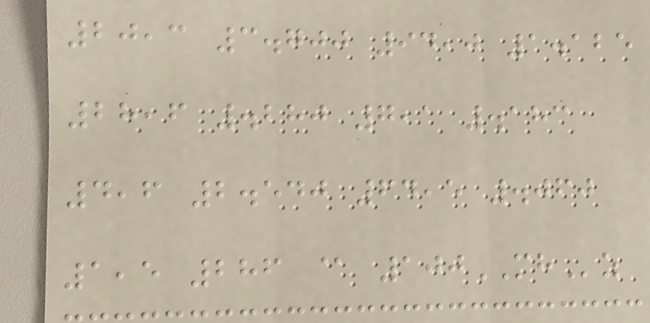20,3 3.700 94,0 1.125
28,6 .280 7,1 .183
4,6 2.540 64,5 .060
1,5 286 @ 100MHz
